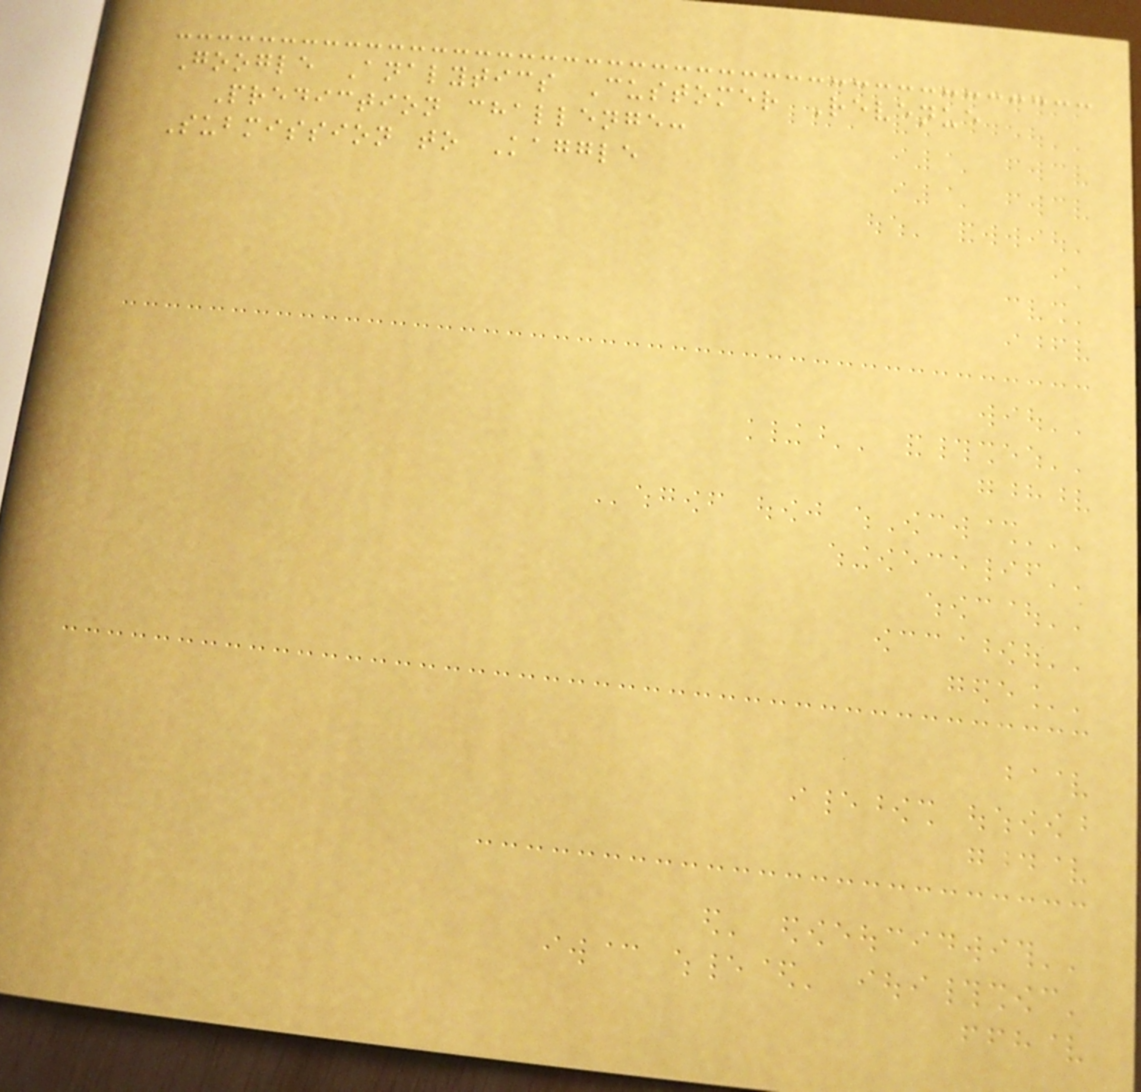Google Analytics Customer Revenue
Prediction challenge:
Submission to Kaggle
